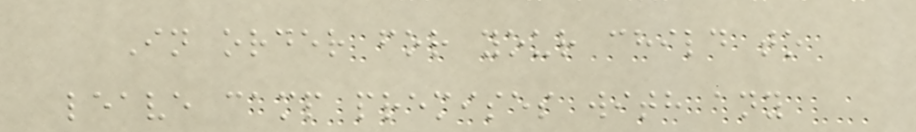In order for your child to
leave camp premises with any
